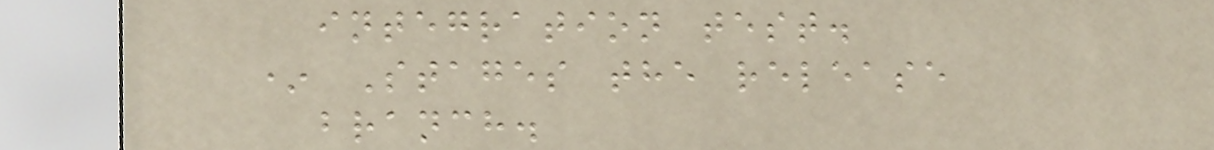integration test.
* Stages the release
branch.
